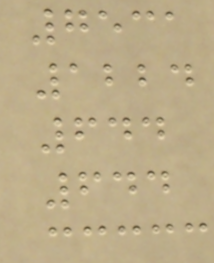7531
1224
644
644
